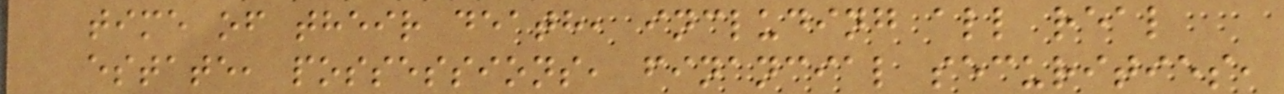time of their death, including all real
estate, possessions, financial securities,
